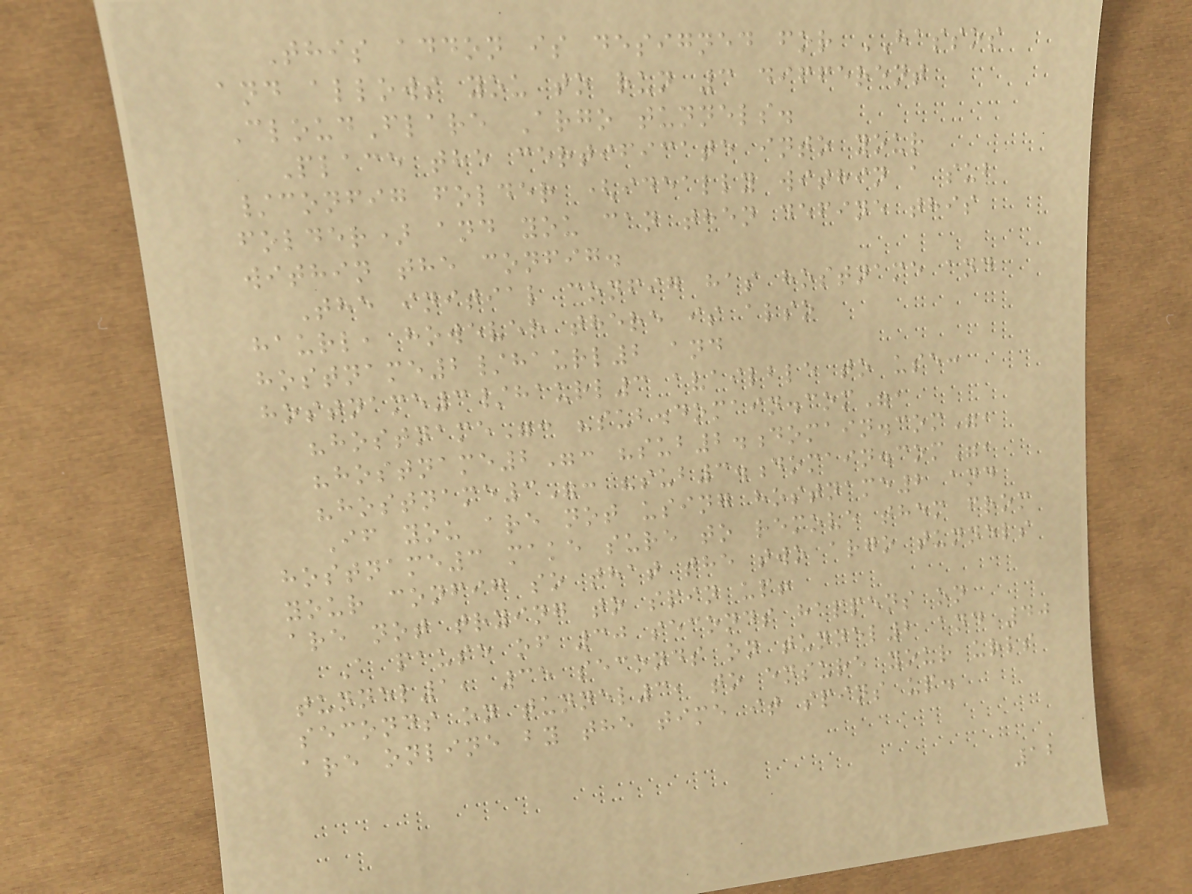This addon is designed for HASSOS
and allows you to run 3 different
CloudFlare Argo tunnels.
Place the certificate into your
/config folder (ideally within a sub
folder) and you can then define this
within the config.
The initial config has hostname and
haurl, however there is also
hostname2/haurl2 and
hostname3/haurl3 availble to use:
"hostname": "sub.domain.com",
"hostname2": "sub2.domain.com",
"hostname3": "sub3.domain.com",
If you are not using hostname2 and
hostname3 make sure to remove them from
your config so that the two argo tunnels
are not trying to spin up!
A pause of 30 seconds happens on
tunnel1, 35 seconds on tunnel2 and 40
seconds on tunnel3, to ensure your urls
are online by the time it spins up.
12
